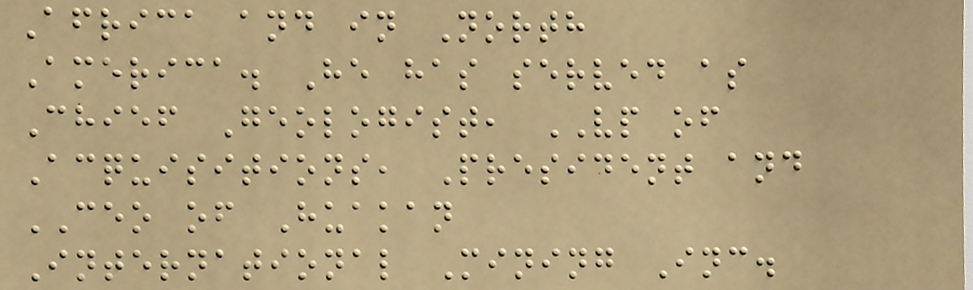Africa and in North
America. He has served as
Chief Geologist, VP of
Acquisitions, President and
CEO of Huakan
International Mining Inc.
